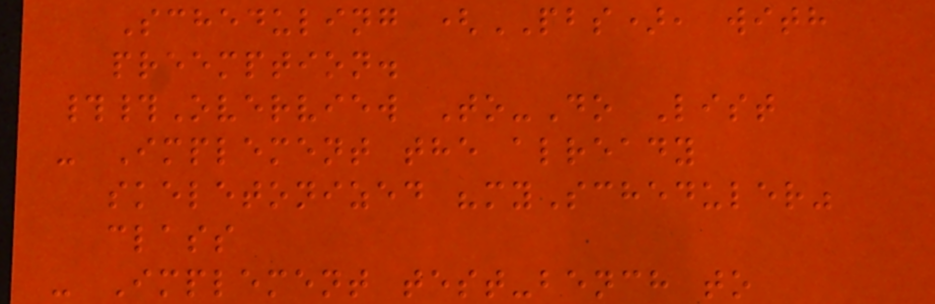Scheduling (PBS), with
preemption.
##Overview To-Do List
- Implement the already
skeletonized "myScheduler"
class
- Implement test-bench to
